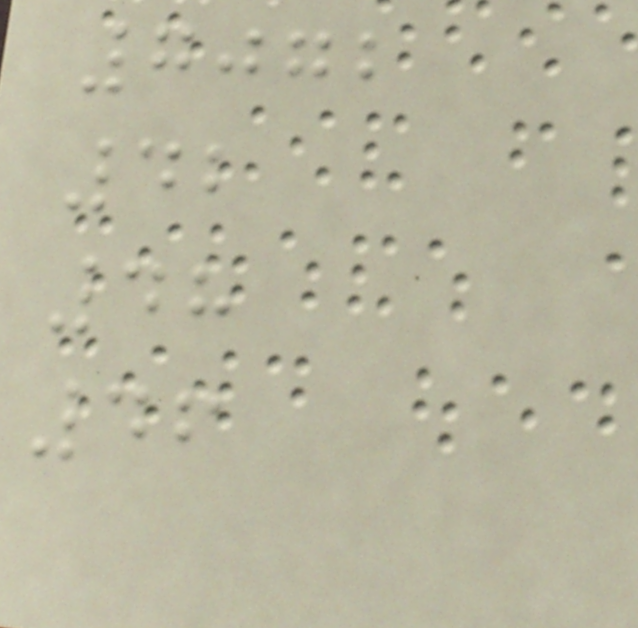7072
42
48
46
